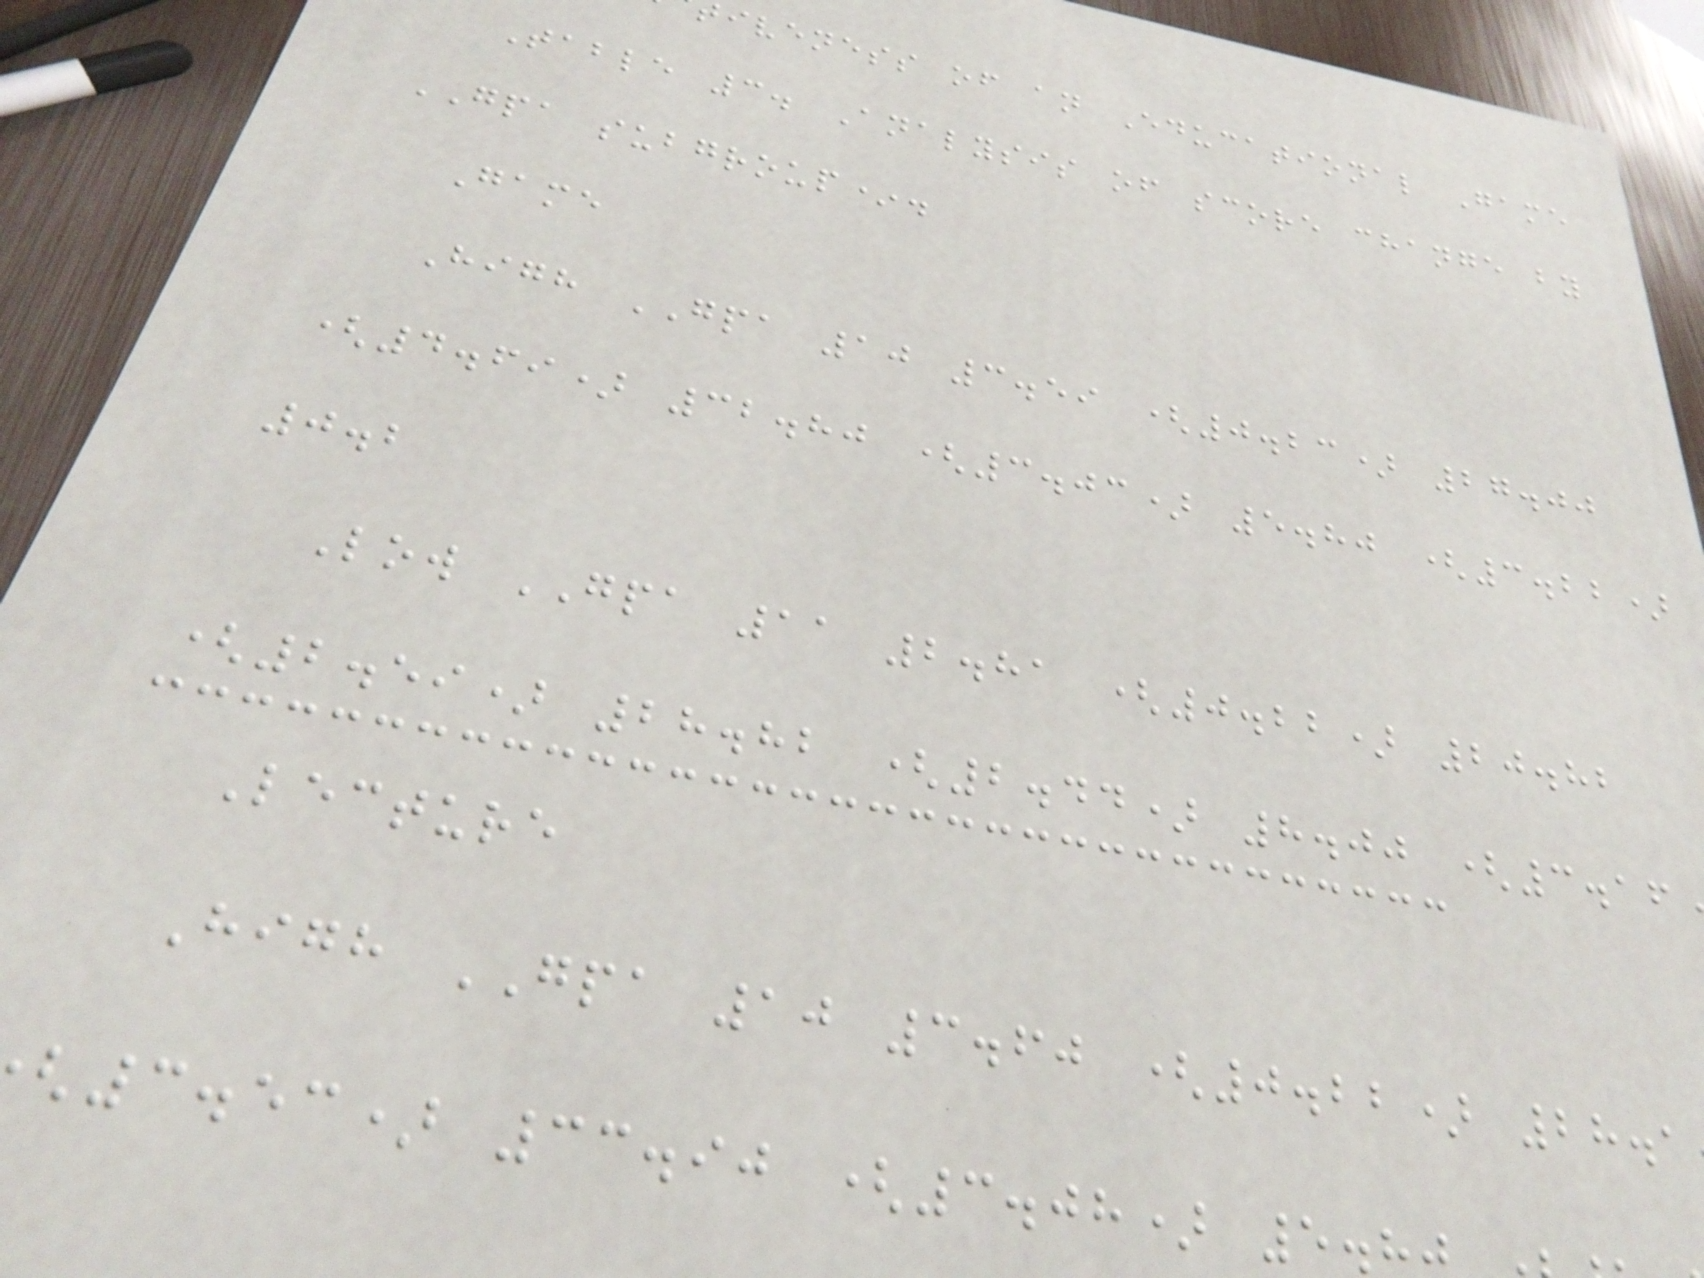iveness of an Educational Game
Table 3. Analysis of score change by
GPA subgroup*.
Game
High GPA 10 3.59 (0.23) 27.00
(4.69) 32.80 (3.03) 5.80 (3.22)
0.2
Low GPA 11 2.81 (0.22) 20.82
(2.59) 28.82 (2.44) 8.00 (3.16
Lecture
High GPA 10 3.60 (0.22) 28.1
3.53) 33.90 (3.08) 5.
